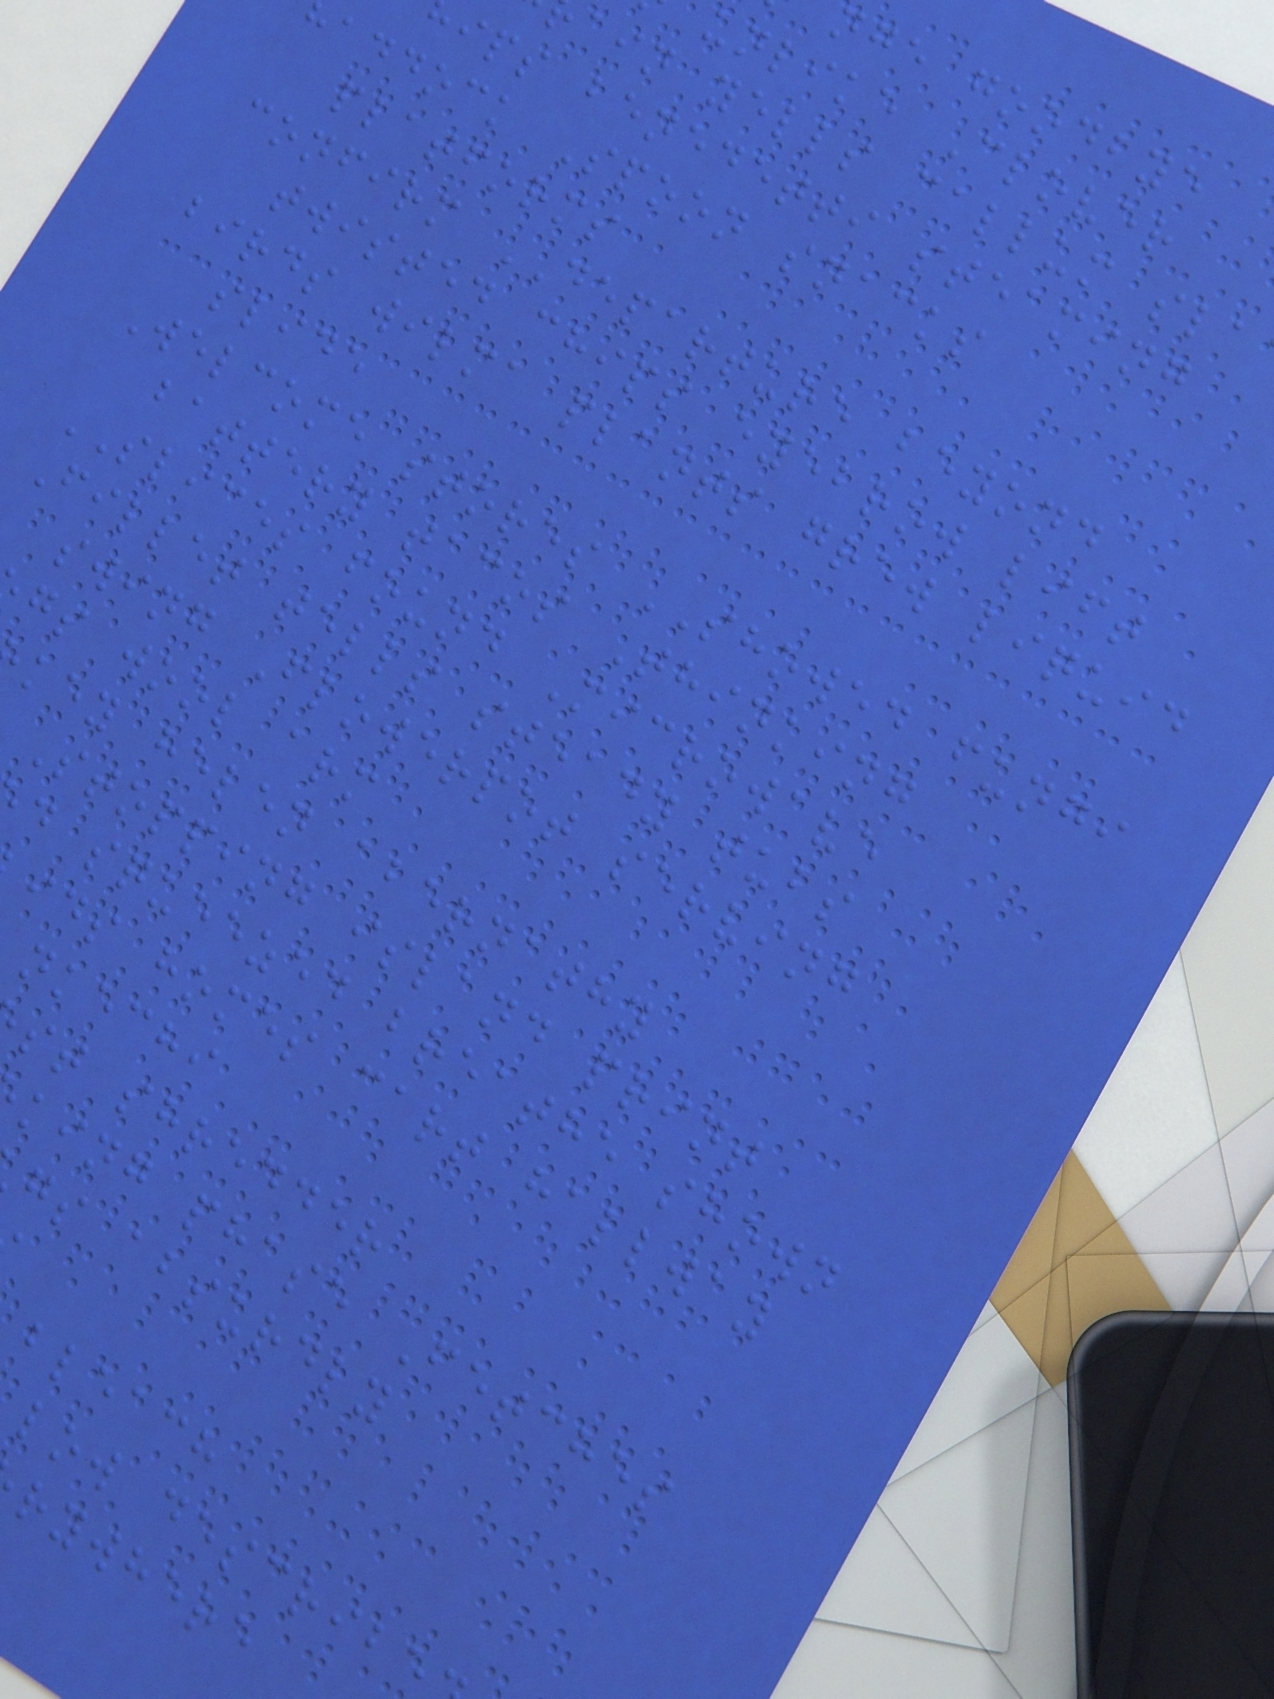nge goodbye
unlike Clover
ain yells callum sla
ips benedetti steaming
addock Spoon snacks
platforms
confirm DEPARTURE beyond
twisted chips eyebrow lift
birds wilma plants grew liquid
slide
Welcome stores SHOWED fungi
battery tacos Thinking
SLICES found Microwave
Fillet tells steady tubs
swing Flowerpot serving
gs wool arm
key helen abernathy
Stopping island print
d squeezed breathe shown
ids homes cart hallway
nkechi
st shredder
king phase Fetches
gs absurdly
bleach
low describe
rywhere
